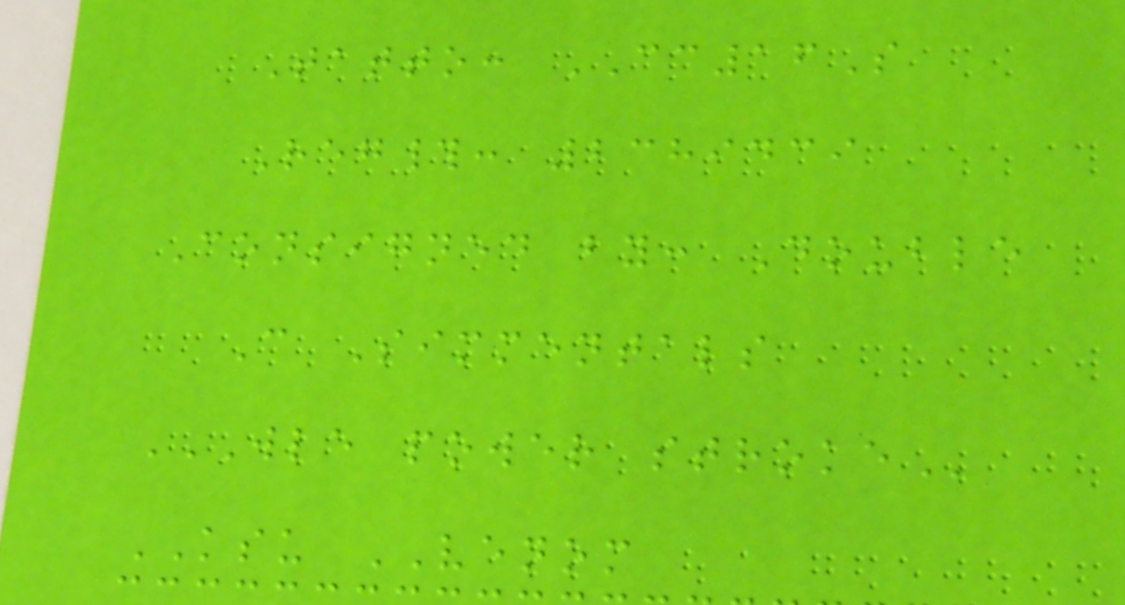Tatto: CC16S
Reg#: 2389439
Consigned by: Double
C Simmentals
WLE POWER STROKE
KSU VENOM
